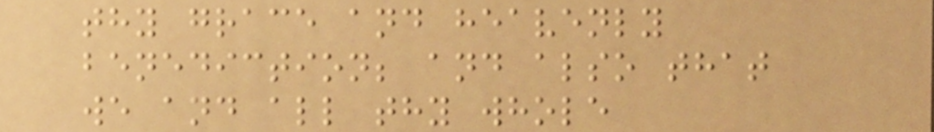thy grace and heavenly
benediction; and also that
we and all thy whole
